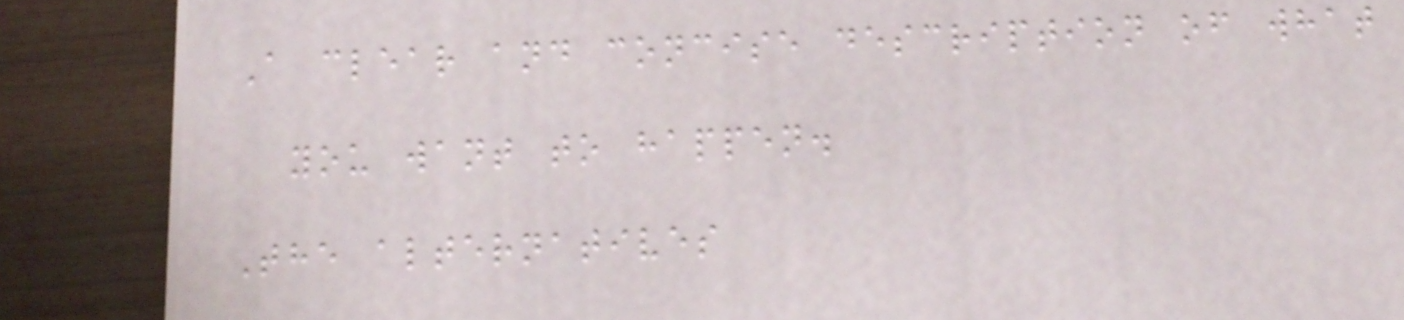A clear and concise description of what
you want to happen.
The alternatives
